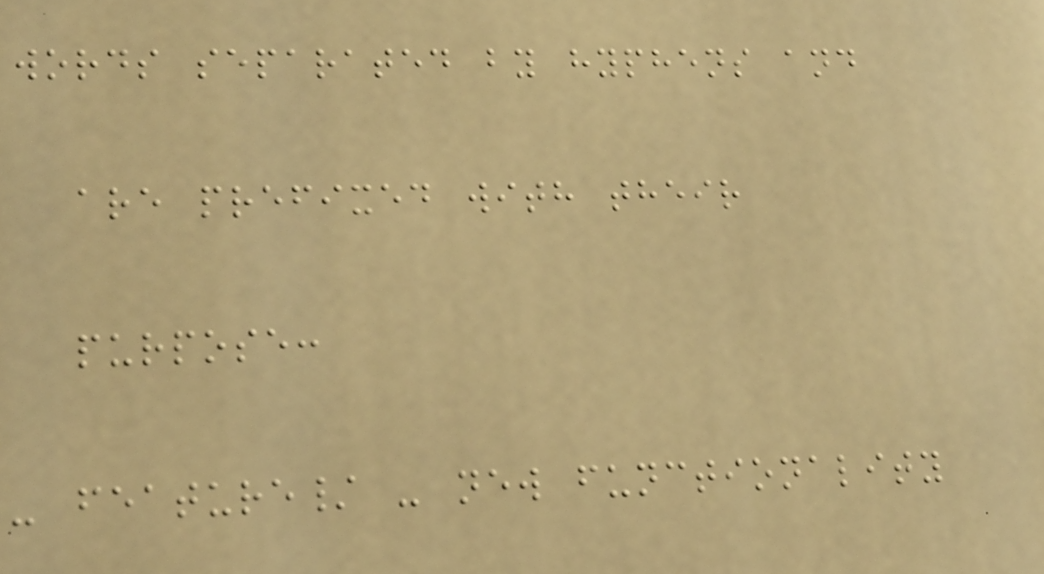words separated by hyphens and
are prefixed with their
purpose:
- feature/ - new functionality
